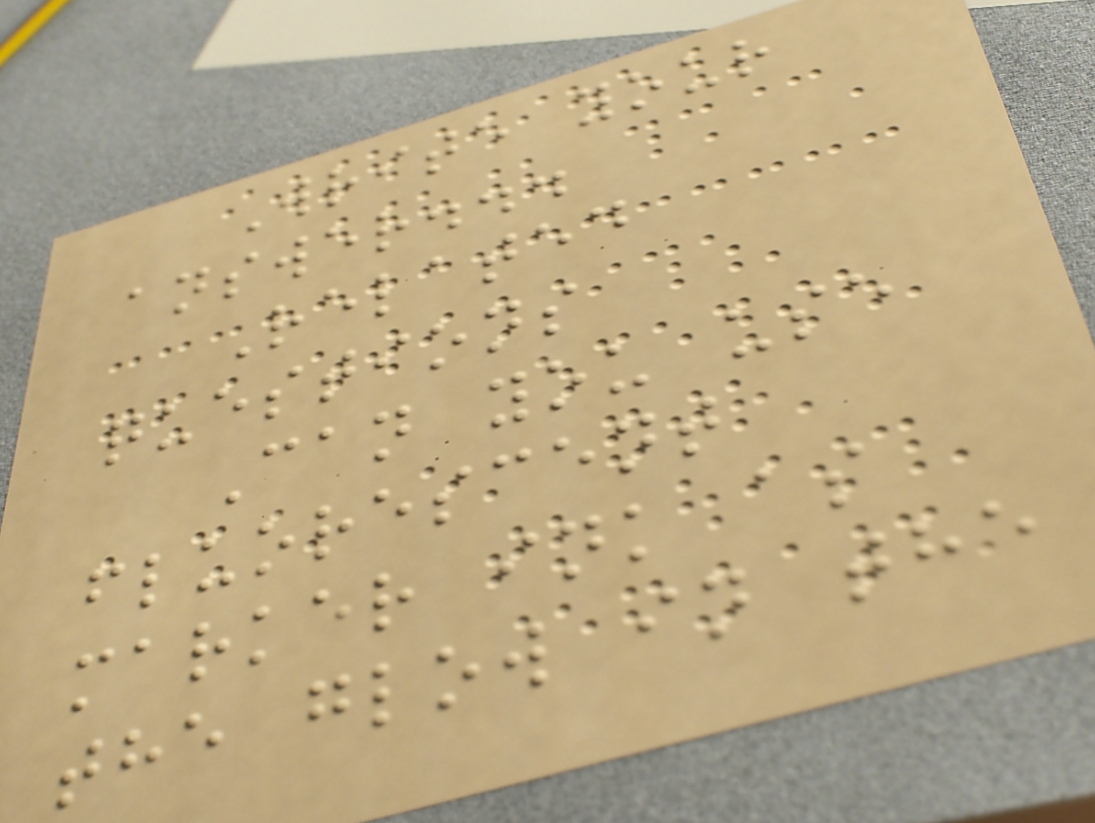Write your
answer...
Related
questions
Can you use
fluorescent
marker ink as
the glow in the
